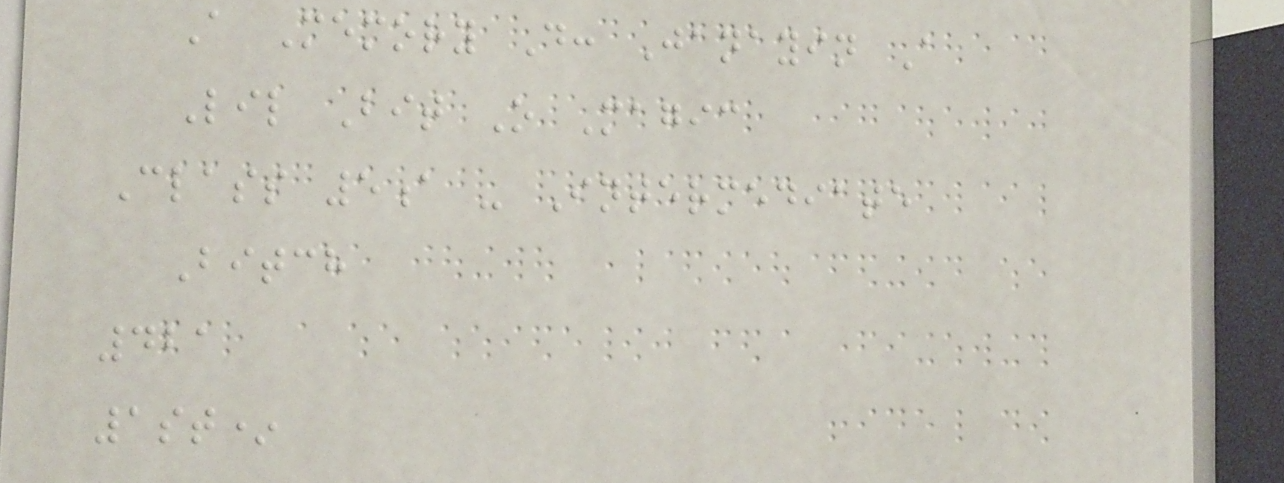A Memory D: Janayin A
Lil Bit O Magic
Class 5a - Intermediate
Bitch
421
1st*
